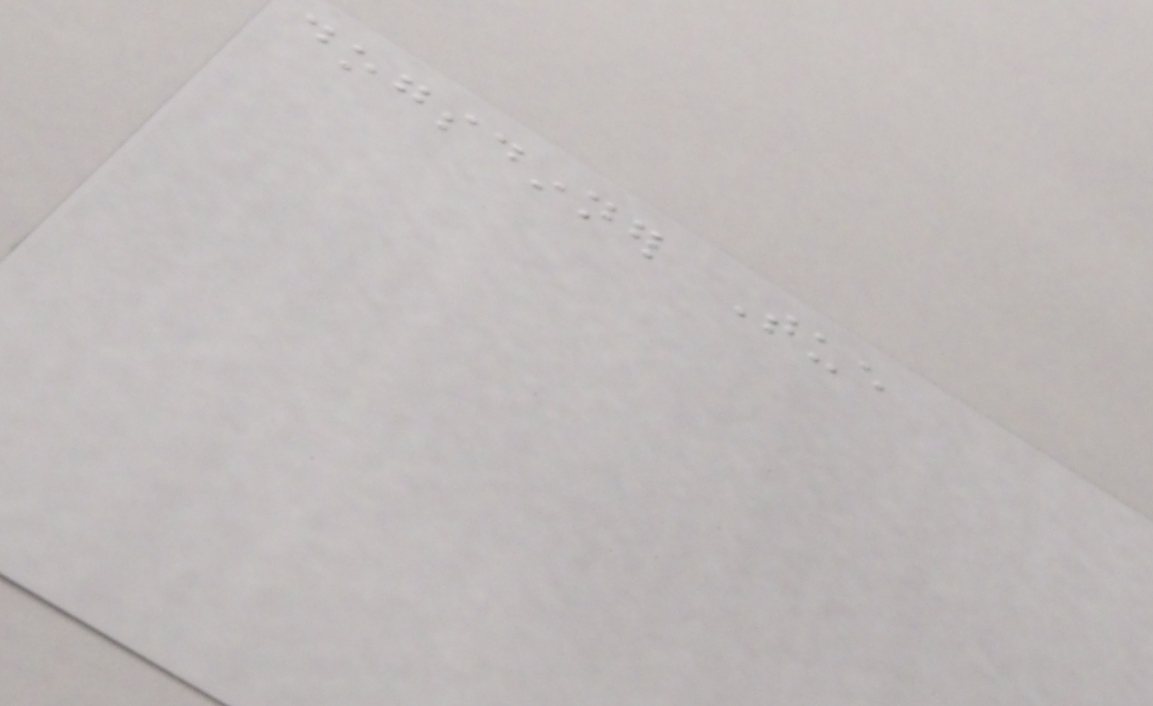dogsdinner Tue
